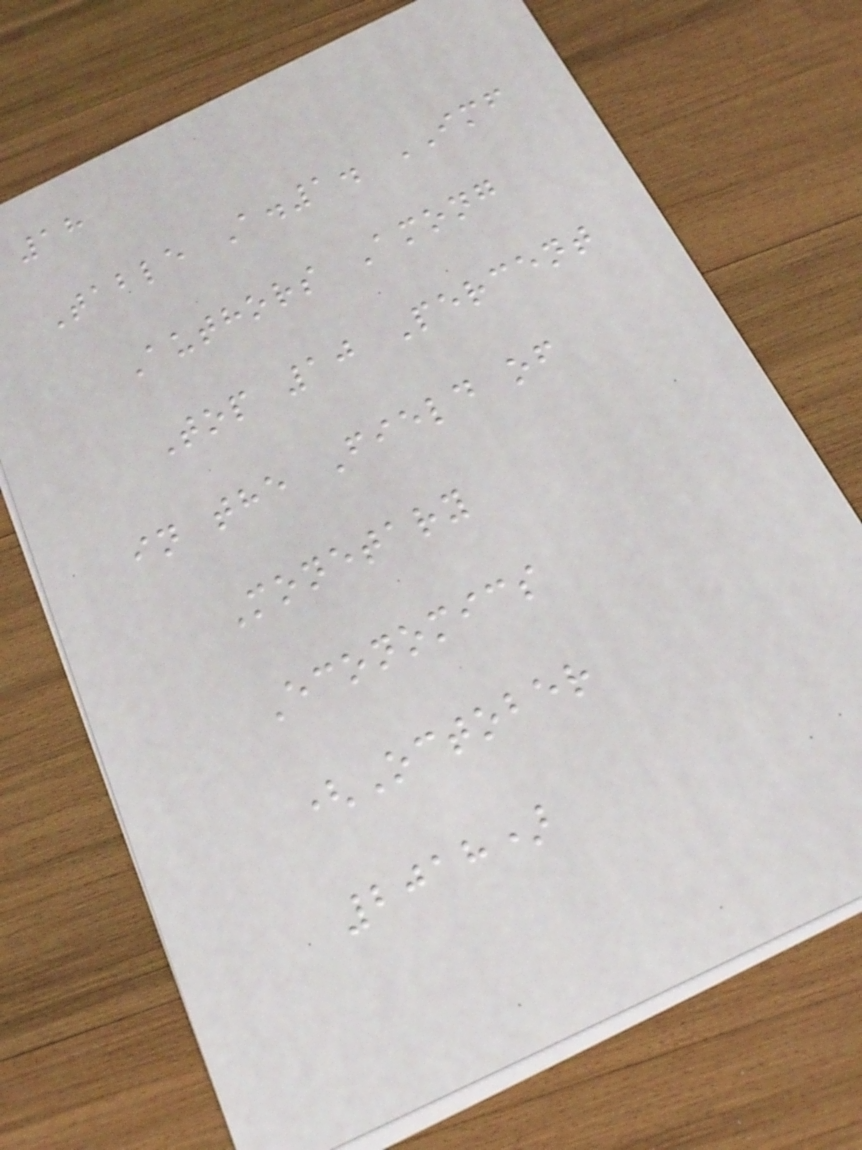18
Table A.1. IMF
Authors Among
Top 10 Percent
in the Field of
Monetary
Economics
(October
2018)
